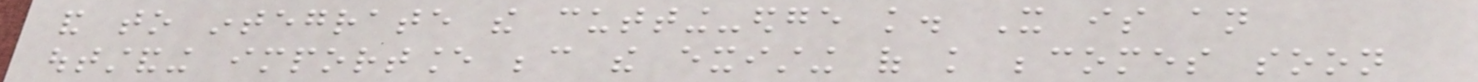and to integrate the cutting-edge knowledge. It is an
outstanding importance because the existing of knowledge becomes soon
